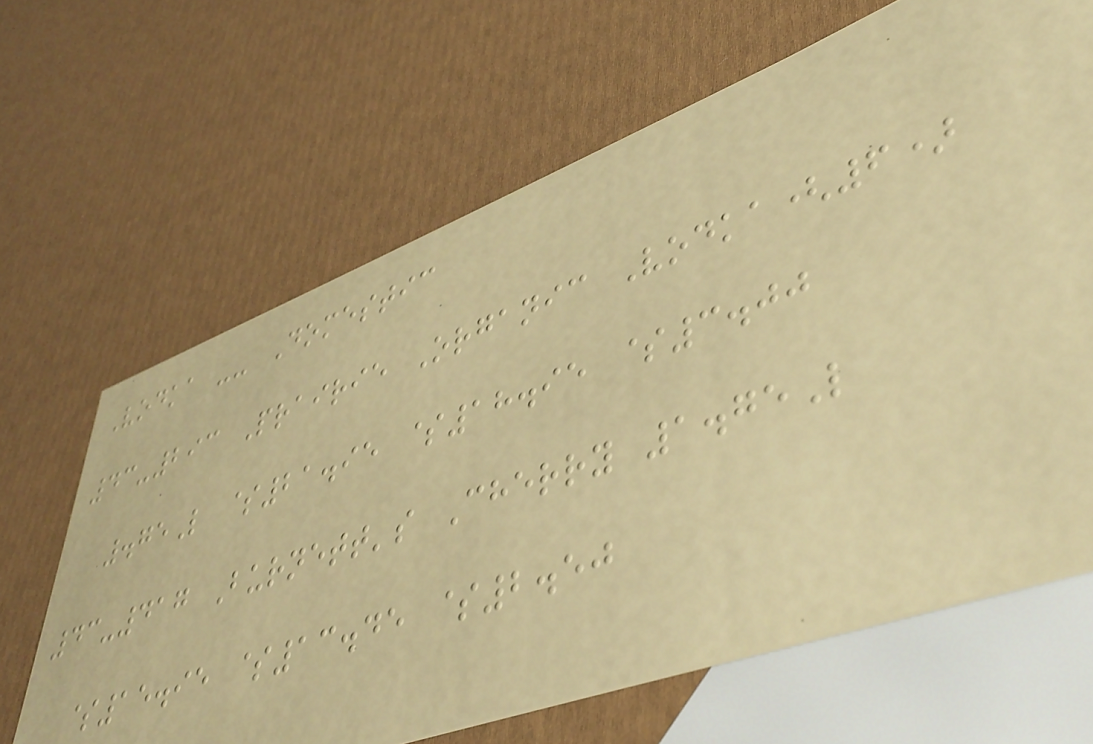Vodka -- Domestic
43-293 Prairie Organic Vodka(6)
.75L $21.95 $18.95 $3.00
43-417 Burnett's Cherry 1.75L
$15.95 $13.45 $2.50
